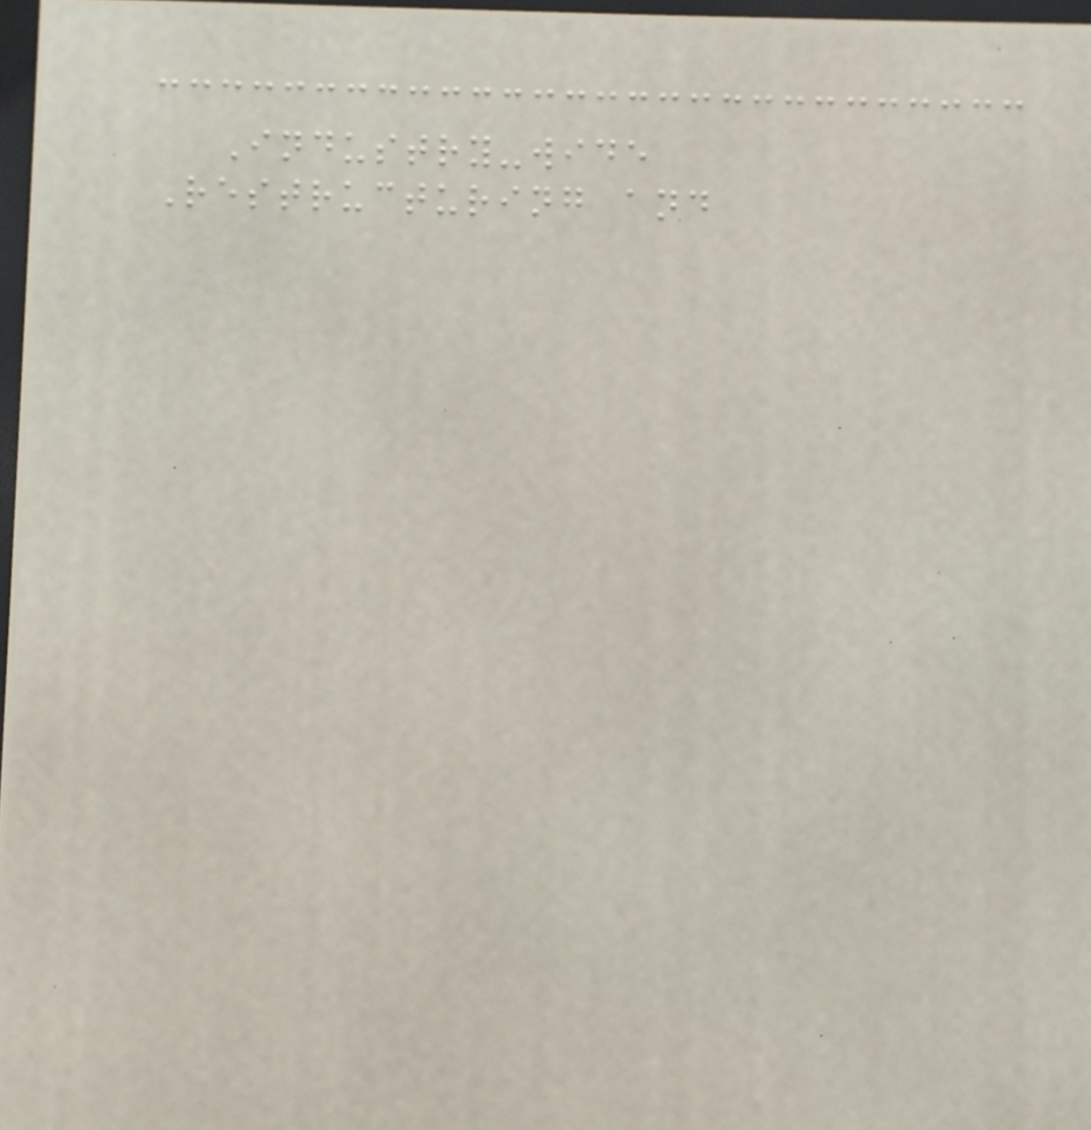Industry-wide
Restructuring and
